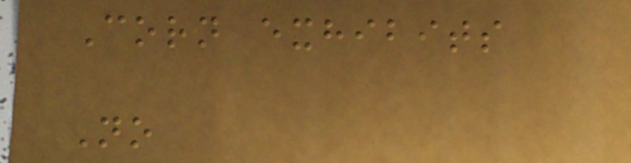Corn exhibits
No
